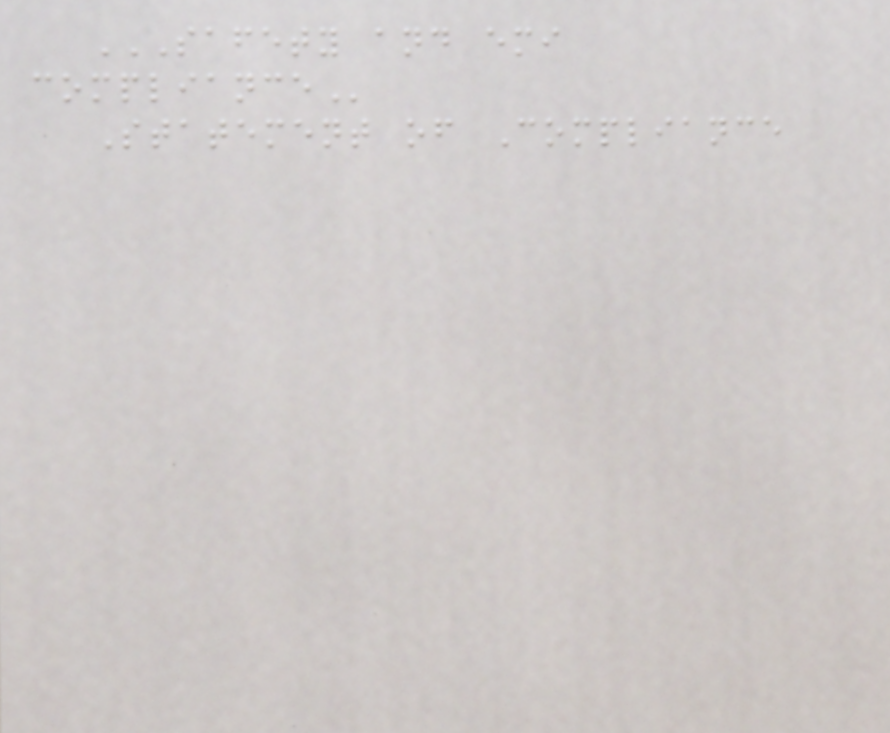SAFETY AND EMI
COMPLIANCE
Statement of Compliance
